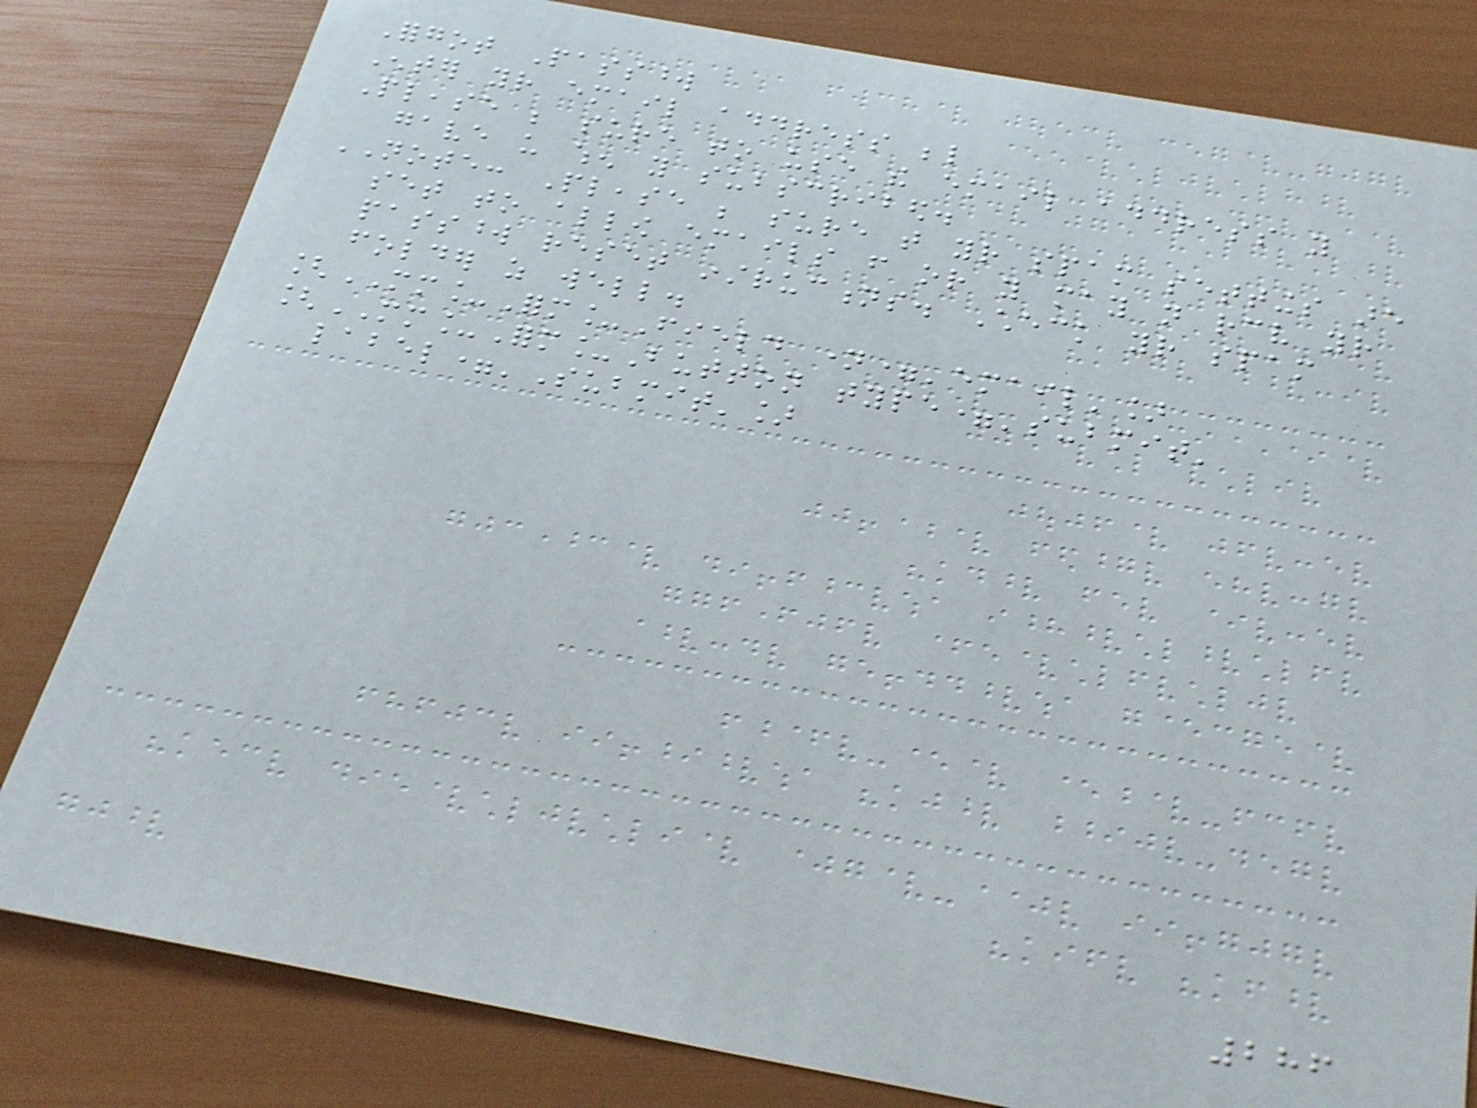Forgot Password
Enter your email address below
Please be sure to use the email address you
gave us when you subscribed.
NOTE: Please be sure that your spam settings are
set to allow emails from or you may not receive your
password reset instructions. Check your spam
folder as well.
[MM_Form_Field name='email']
[MM_Form_Button type='submit'
label='Submit']
286
